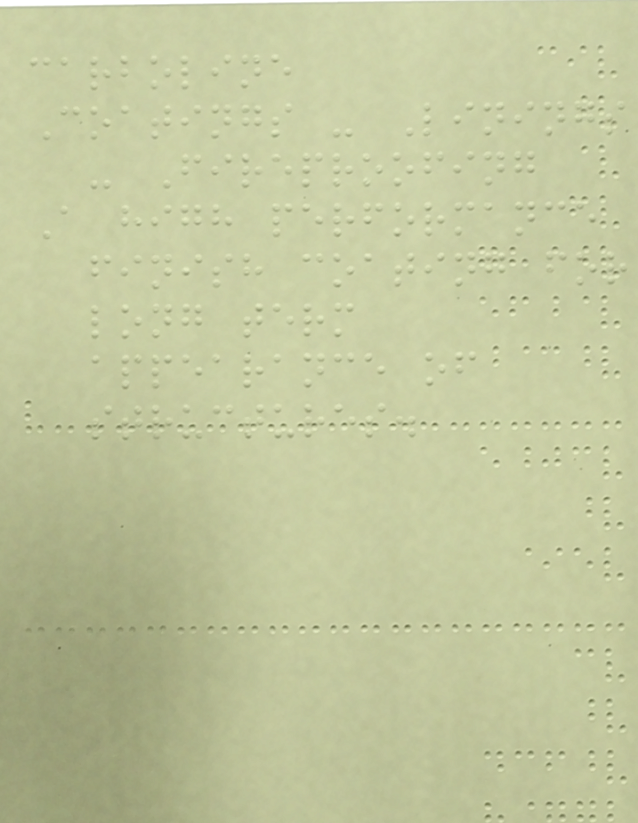carboline
Coatings - Linings
- Fireproofing
A high performance
finish coating for
long term
appearance of
structures.
